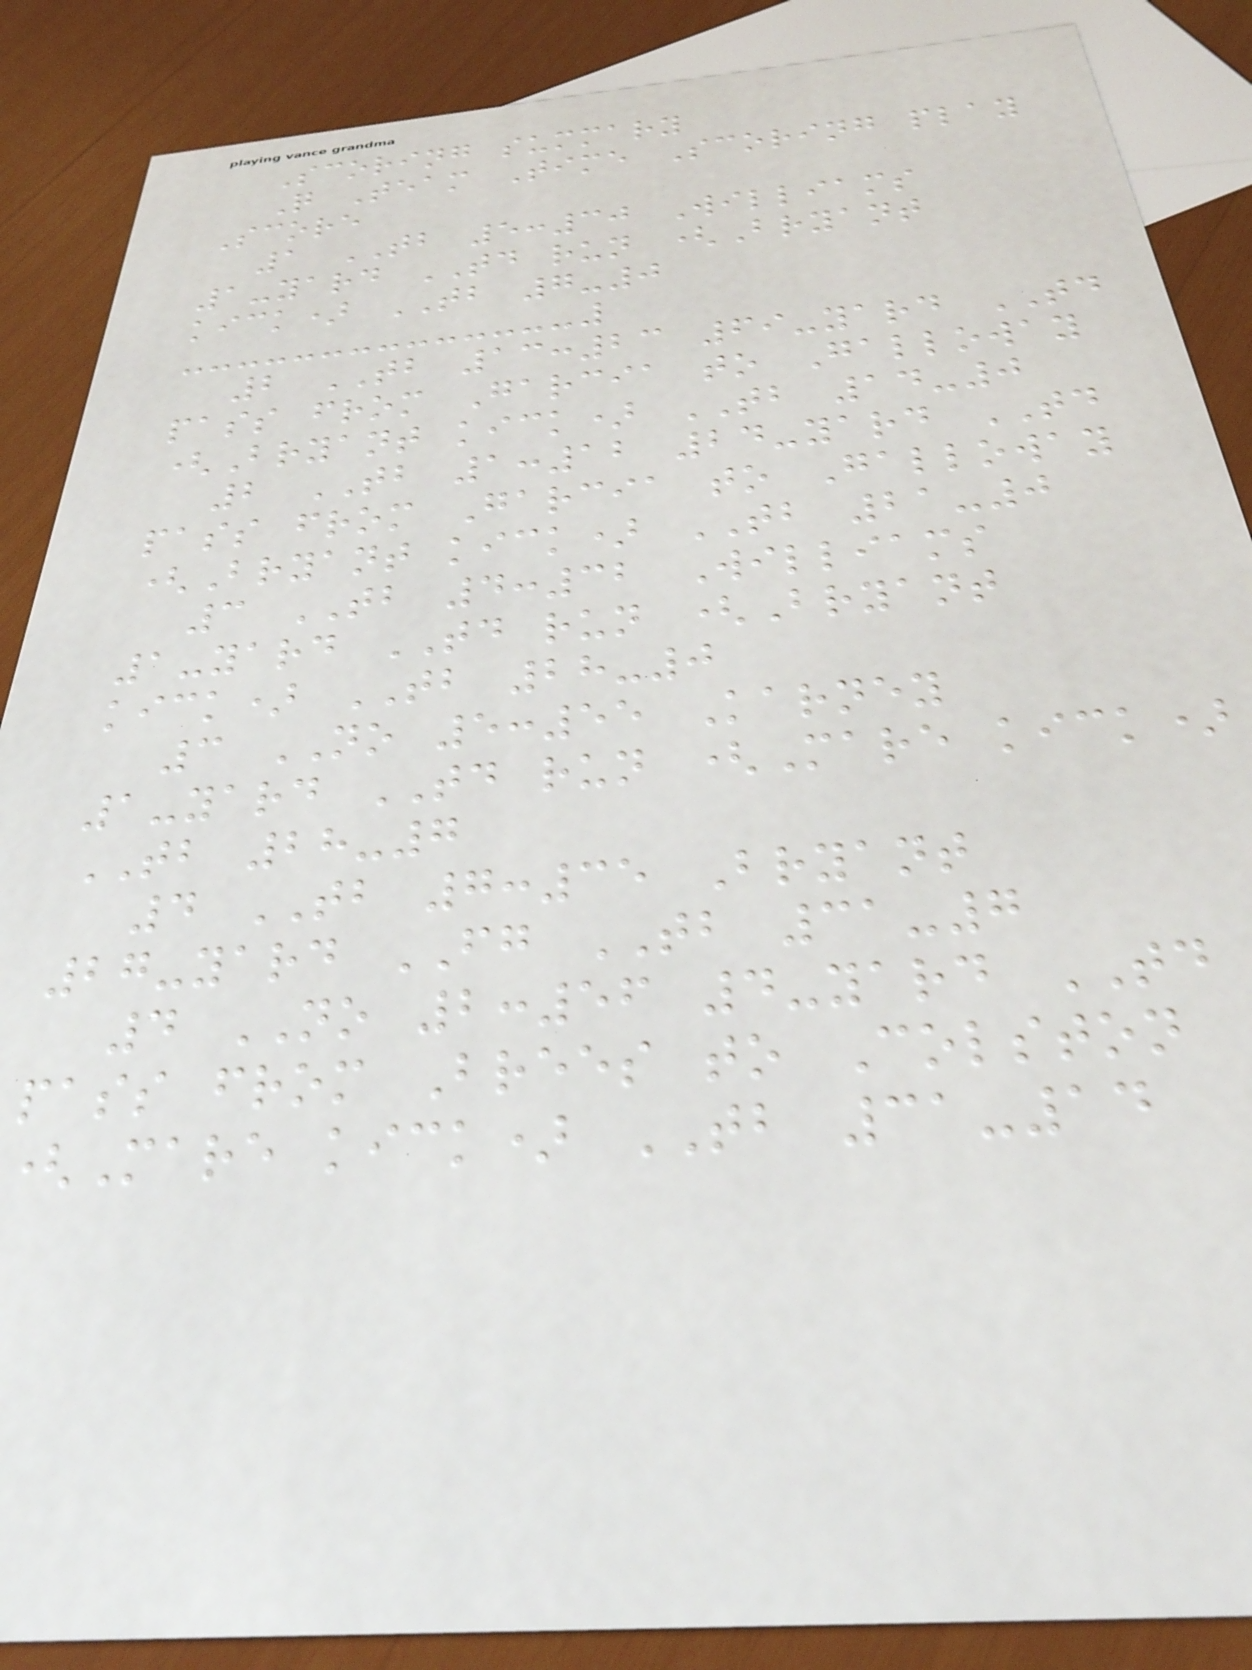Scoring summary
Q Team Time Scoring play
Score
1 TB 5:30 Williams
1-yard TD run (Bryant
kick) TB 7-0
2 TB 13:23 69-yard TD
pass from Garcia to Galloway
(Bryant kick) TB 14-0
2 TB 1:12 24-yard TD
pass from Garcia to Galloway
(Bryant kick) TB 21-0
3 TB 4:32 Williams
1-yard TD run (Bryant
kick) TB 28-0
3 NO 5:55 Karney
1-yard TD run (Mare kick)
TB 28-7
4 TB 7:35 Bryant
27-yard FG TB 31-7
4 NO 2:56 4-yard TD
pass from Brees to Colston
(Mare kick) TB 31-14
